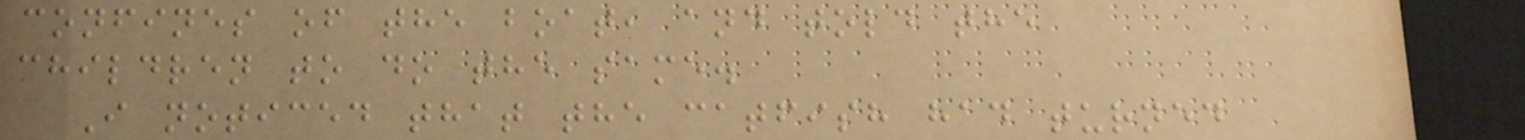confines of the boat, and told the
children to do the same.
I noticed that the catfish had turned
